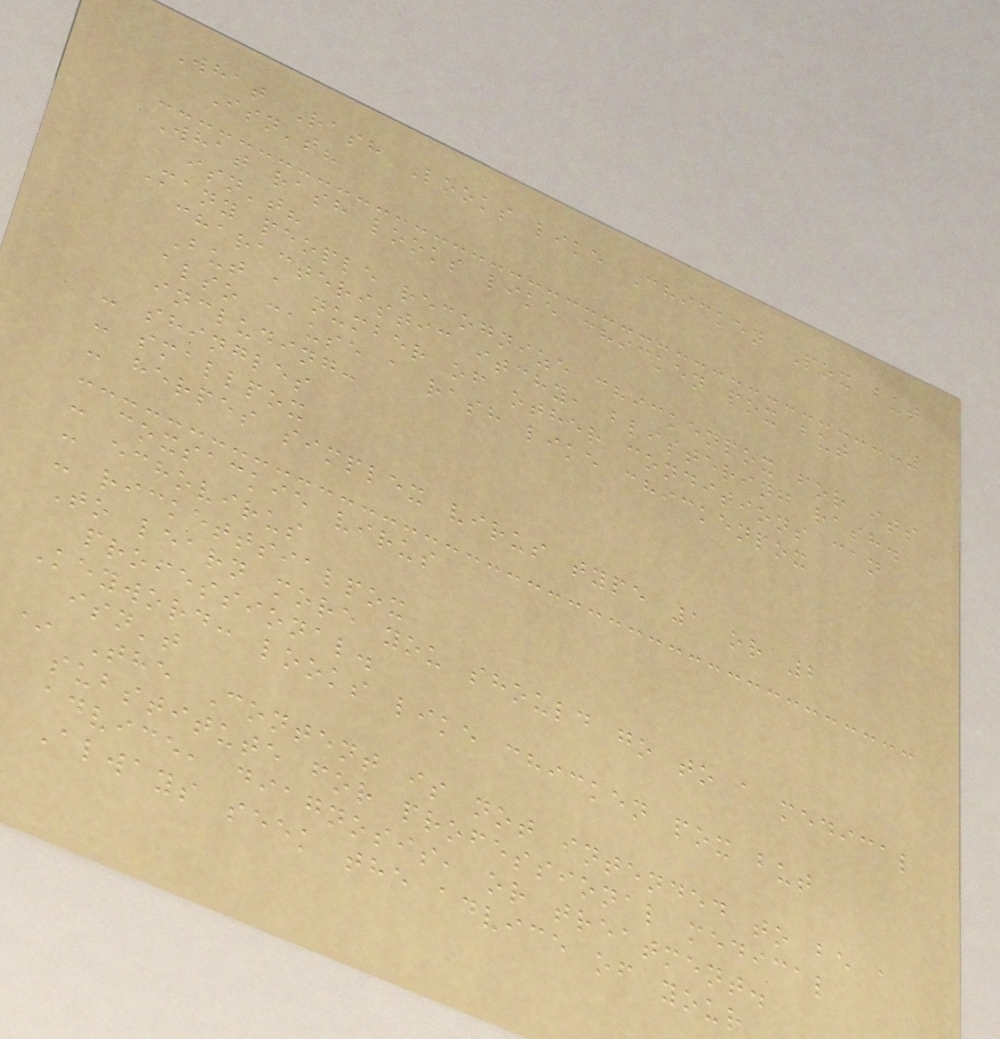What Rash Looks like Chicken Pox but
Isn't?
What rash looks like chicken pox but
isn't?
Many people recognize chickenpox for its
characteristic itchy, blistering rash.
But a number of other conditions can
also cause a rash like chickenpox
including:
- shingles
- smallpox
- herpes simplex virus type 1 or 2
- coxsackie virus
- echovirus
- rickettsialpox
To learn more you should go to a medical
professional.
Keyword: looks like chicken pox but
isn't
* The Content is not intended to be a
substitute for professional medical
advice, diagnosis, or treatment.
Always seek the advice of your
